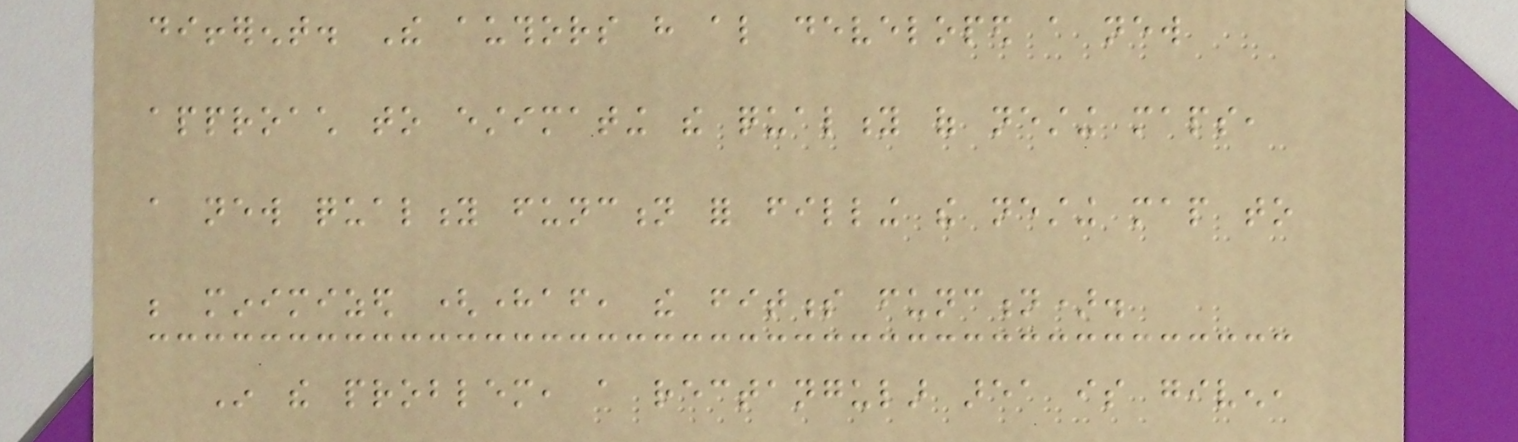different. The authors have also developed a new
approach to estimating the quality of nesting maps,
a new quality function for filling the nesting map to
be minimized (hereafter, the fitness function).
In the problem, a rectangular area is given,
